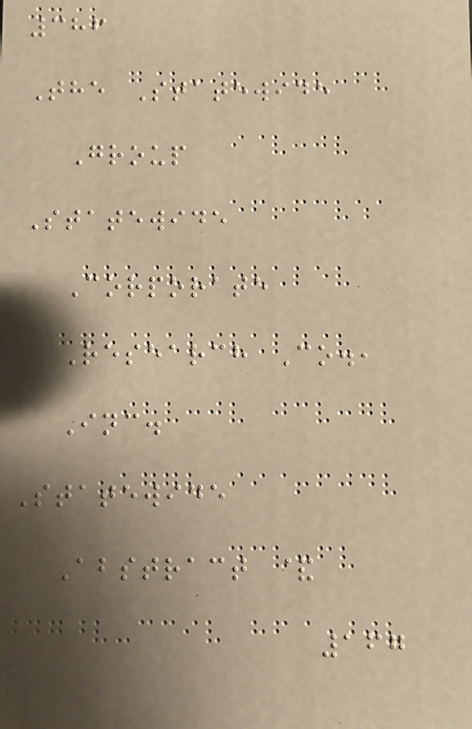386
The Statewide
Group
Statewide
Corporate
Research Co.,
Inc.
Statewide
Abstract &
167
